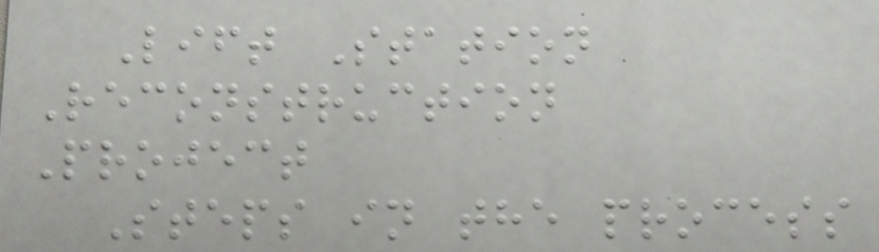Lift Station
Reconstruction
Project
Steps in the process
